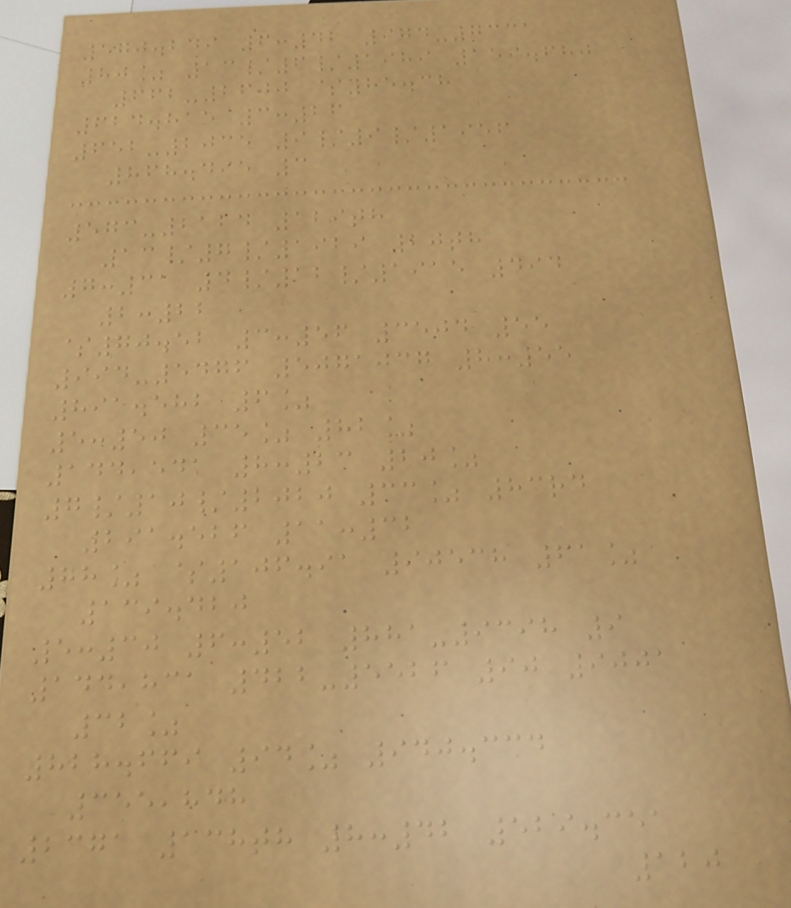570.249 6:42 974-7331
80% 13/6/1989 159.680
662-2600 $85.38
624.815 3:26
652-2035 9/9/1956
868.495 3
573-2124 129th
13/7/1929 20th
7:31 4/12/1915 494
2:22
$70.52 3:56 3504 55
994-5476 5071037 8:55
891.582 6%
5:50 35% 82%
144,541 8:23 20%
7/10/2020 33% 83rd
291.526 11:32
88% $106.91 90538 61%
139.420
5:30 6:52 881-9398 9
144,831 422-5526 90 9001
32%
828.669 94% 940.334
355,848
2371 138th 8:42 529.351
120
